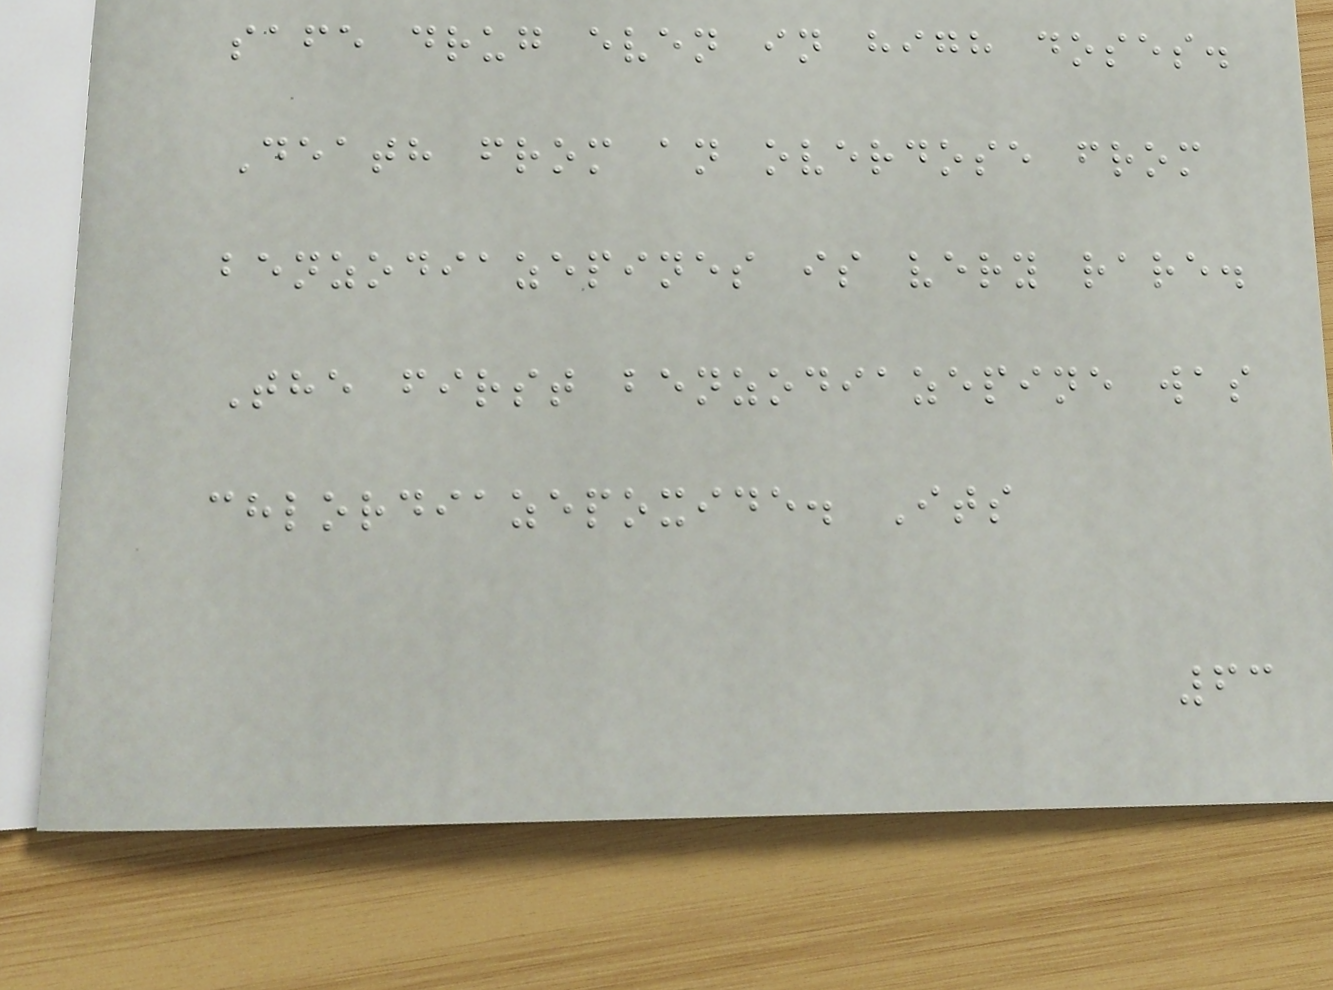safe drug even in high doses.
Death from an overdose from
benzodiazepines is very rare.
The first benzodiazepine was
chlordiazepoxide. Its
63
